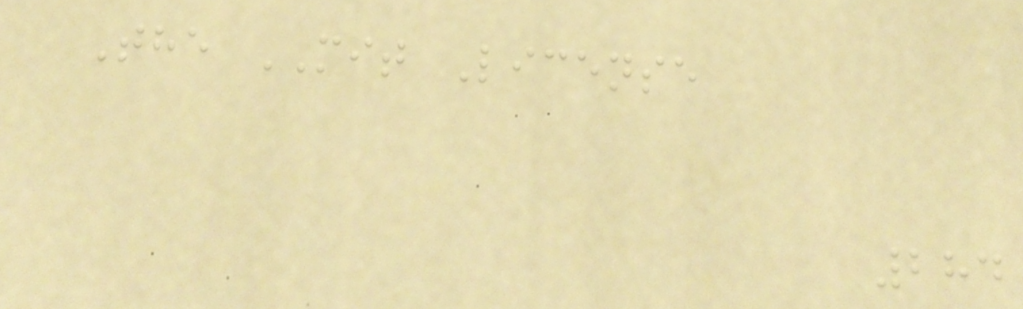The MIT License
284
